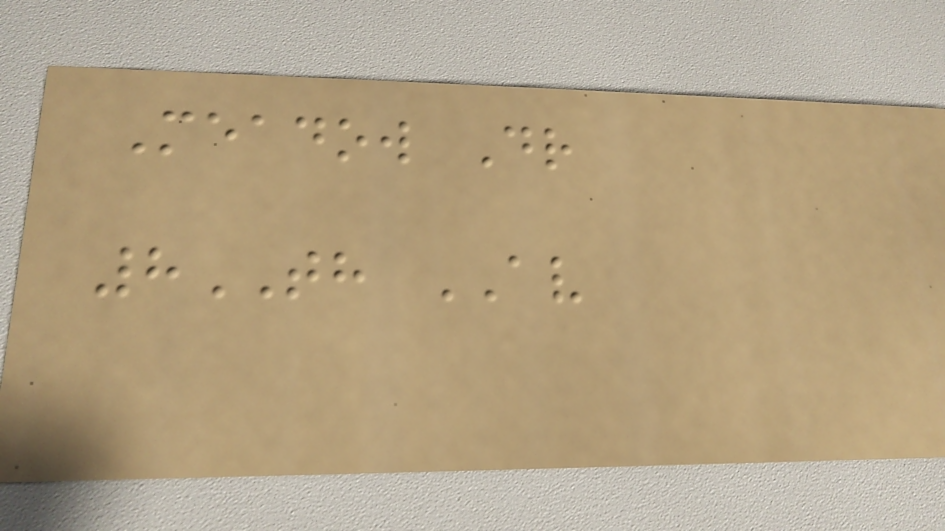Meadow Dr
8TH AV
